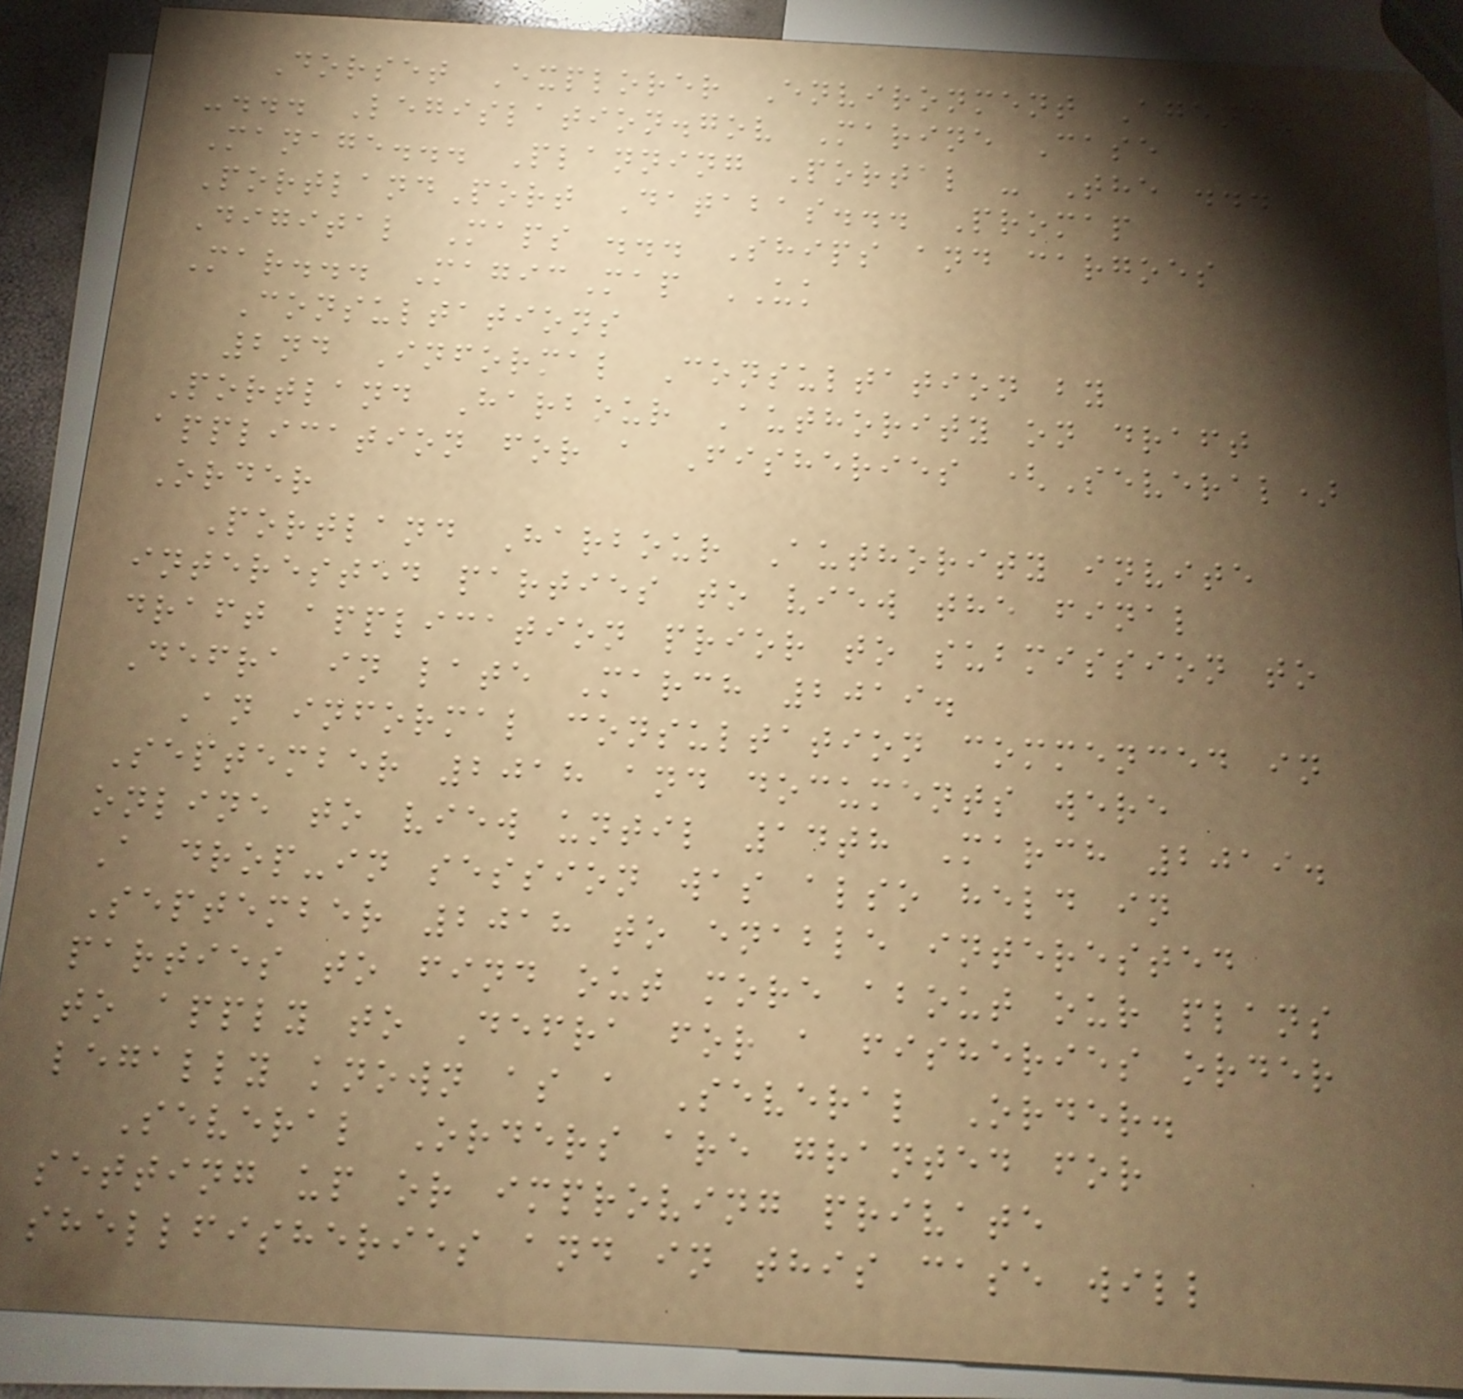Dorset Explorer Environment Agency
-... Legislation.gov Marine Case
Manage... Planning Portal - The ...
PortlandPort Databas... Promap
Digital Maps ... Ships and cargoes
Mar... MagicMap UK
Consultations
2nd Informal Consultation by
Portland Harbour Authority on draft
application for a Fisheries (Several)
Order
Portland Harbour Authority invite
interested parties to view the final
draft application prior to submission to
Defra in late March 2019.
An informal consultation commenced in
September 2018 and documents were
online to view until 14th March 2019.
A drop-in session was also held in
September 2018 to enable interested
parties to find out more about our plans
to apply to Defra for a fisheries order
legally known as a Several Order.
Several Orders are granted for
setting up or improving private
shellfisheries and in this case will
